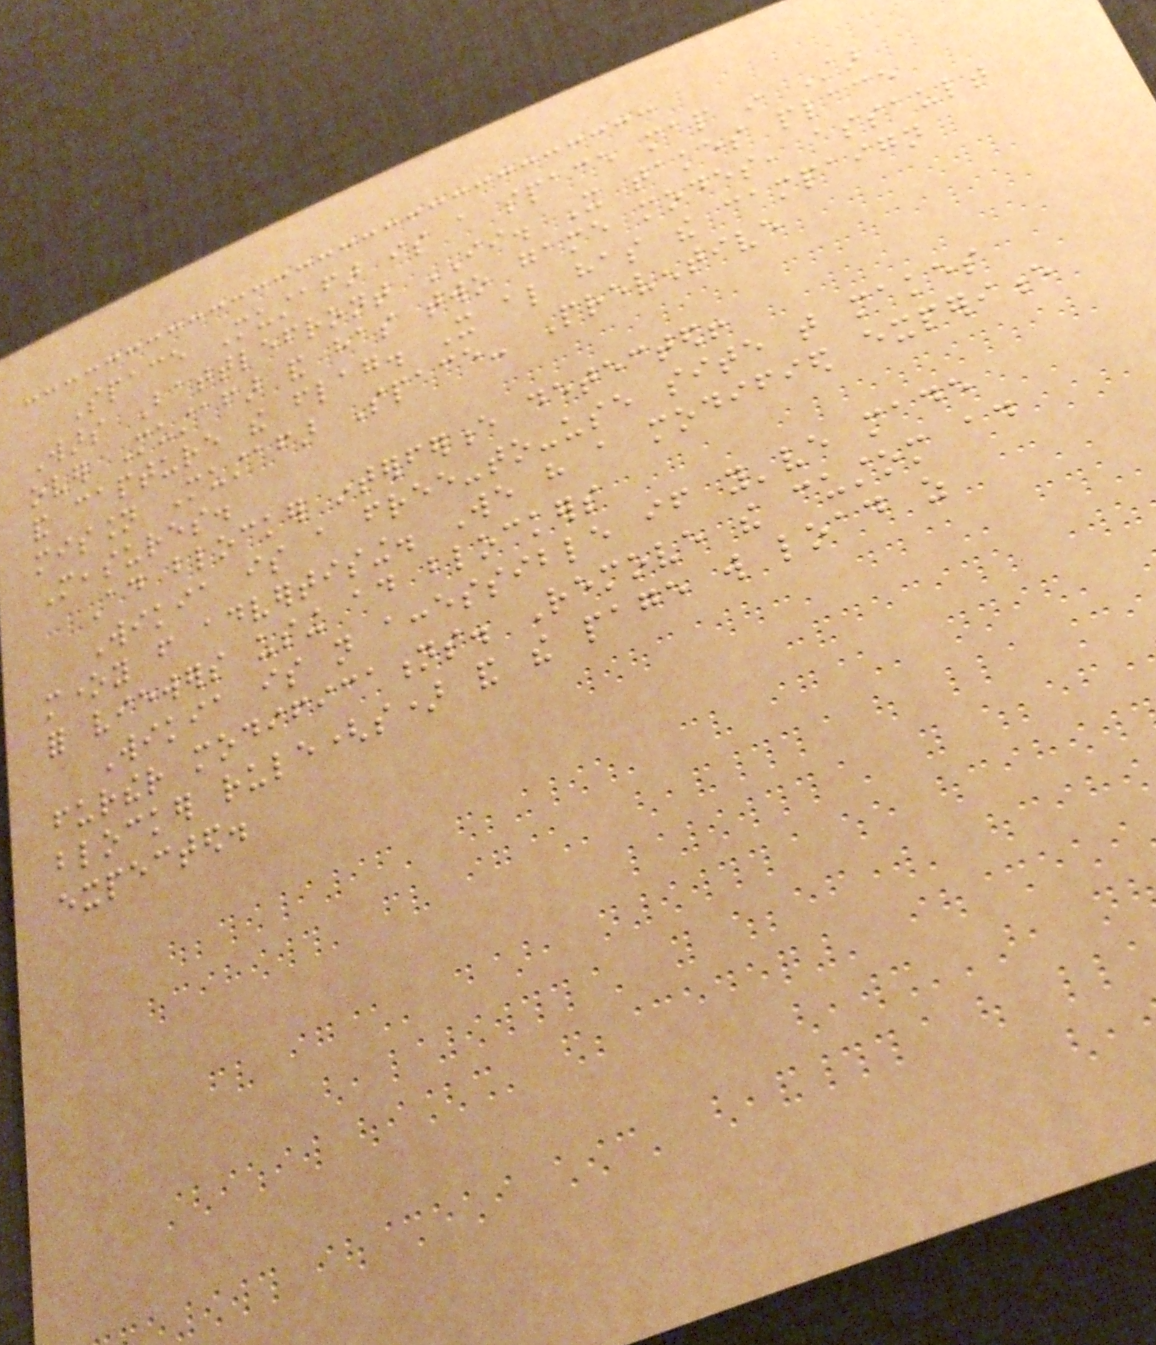Space Mustafar is a space map in Star
Wars Battlefront II. It takes place
over Mustafar and has two game modes, assault
and capture the flag. It also has the campaign
mission Mustafar Space- Preventive
Measures.
Ad blocker interference detected!
Wikia is a free-to-use site that makes
money from advertising. We have a modified experience
for viewers using ad blockers
Wikia is not accessible if you've made
further modifications. Remove the custom ad
blocker rule(s) and the page will load as
expected.
